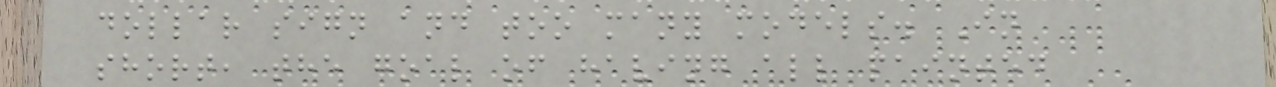dollar sign and too many models. In
short, the goal of having all painted
